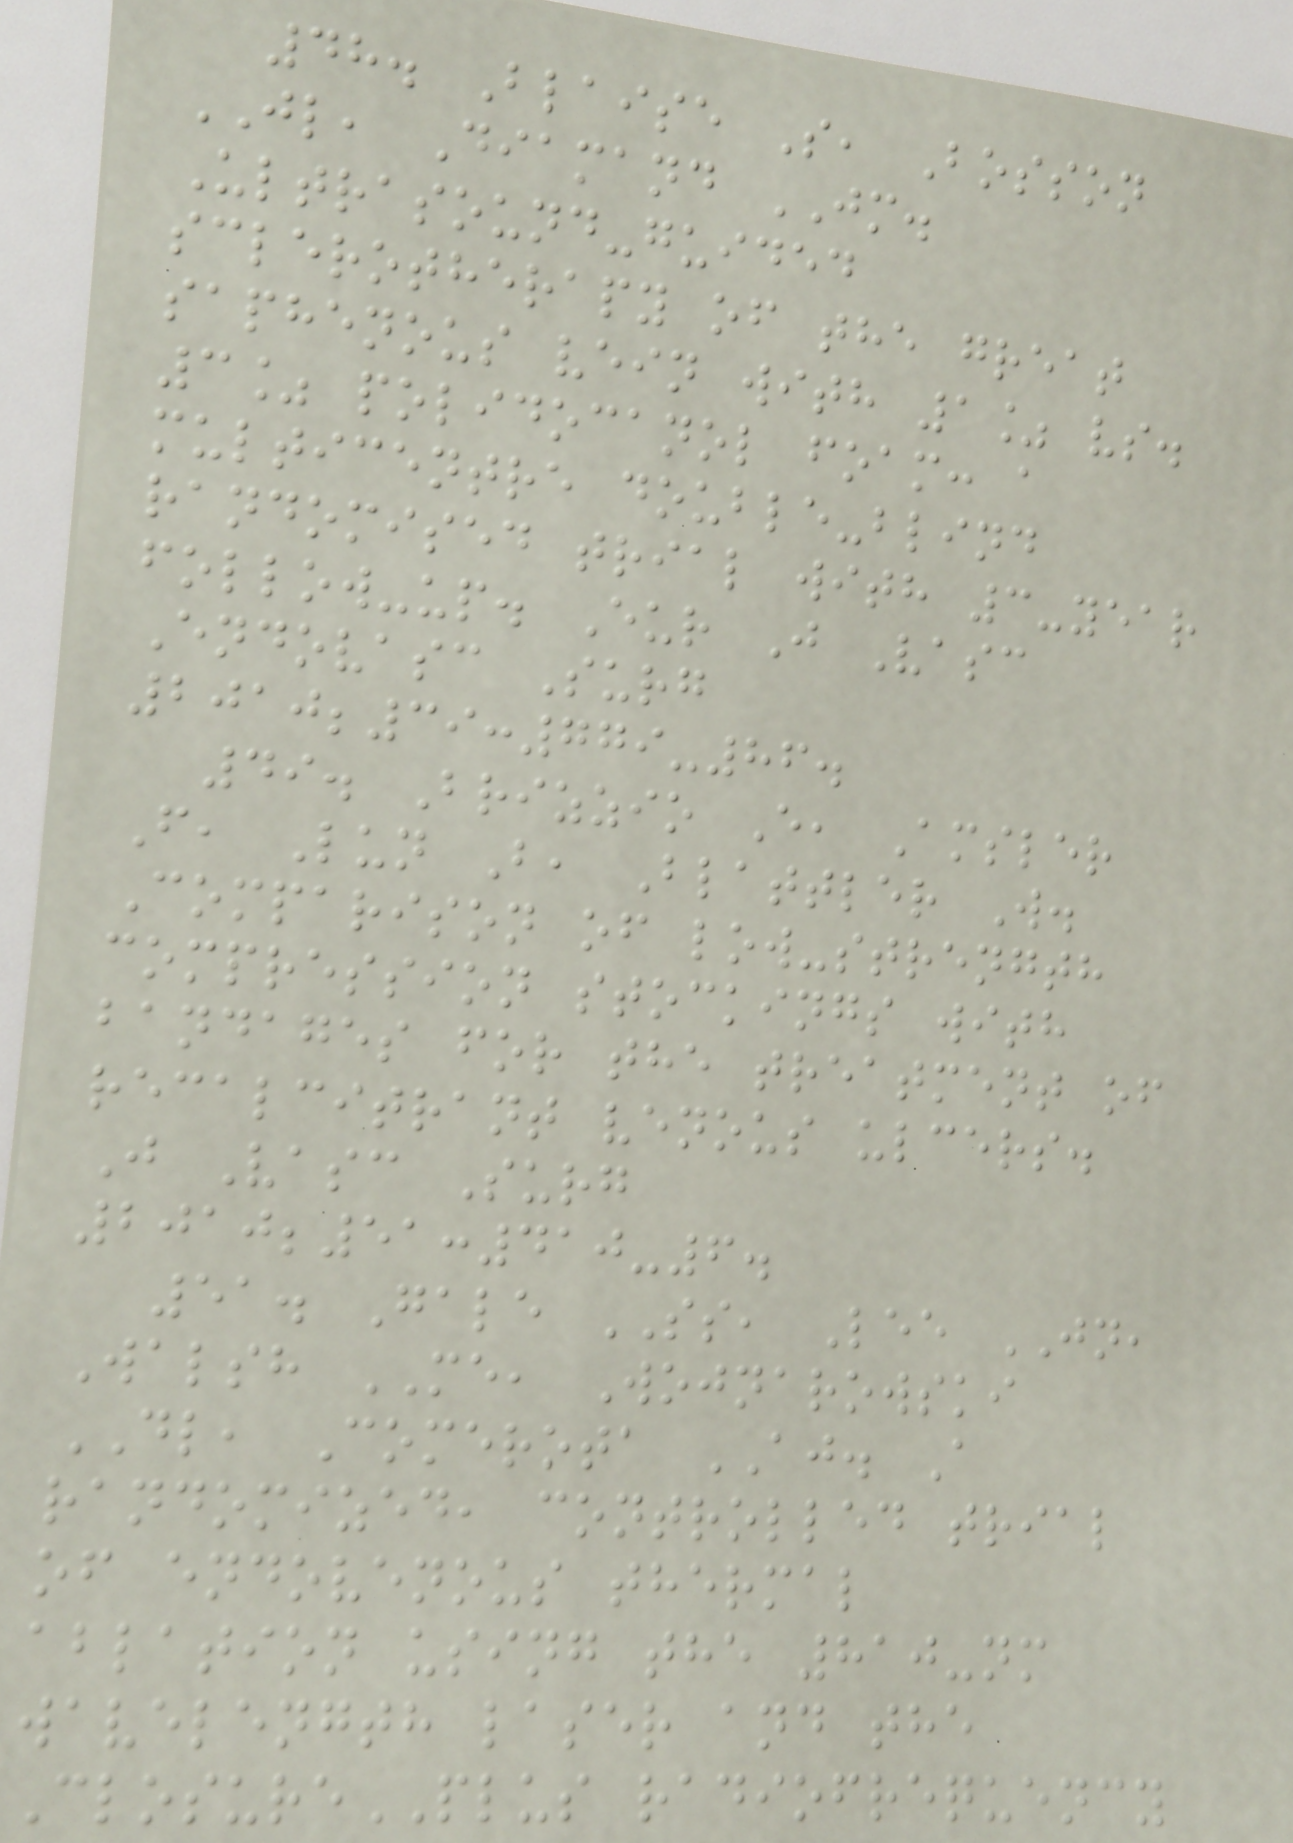48. Blaise S, Bosson
JL, Diamand JM.
Ultrasound-guided
sclerotherapy of the great
saphenous vein with 1% vs.
3% polidocanol foam: a
multicentre double-blind
randomised trial with 3-year
follow-up. Eur J Vasc
Endovasc Surg
2010;39:779-86.
49. Brizzio E, Amsler
F, Lun B, Blattler W.
Comparison of low-strength
compression stockings with
bandages for the treatment of
recalcitrant venous ulcers.
J Vasc Surg
2010;51:410-6.
51. Gale SS, Lee JN,
Walsh ME, Wojnarowski
DL, Comerota AJ. A
randomized, controlled trial
of endovenous thermal
ablation using the 810-nm
wavelength laser and the
ClosurePLUS radiofrequency
